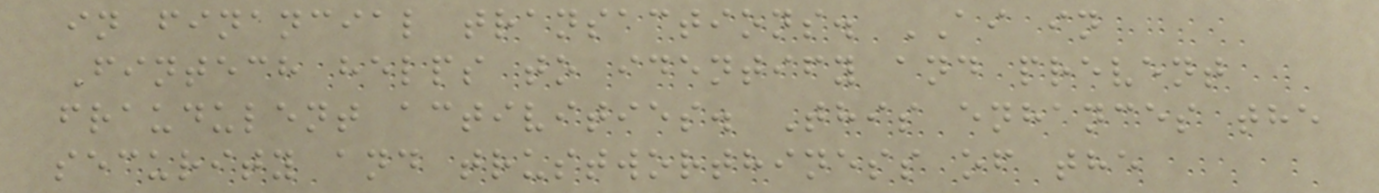in financial transactions. AI in
Fintech helps to identify and prevent
fraudulent activities. This enhances the
security and trustworthiness of the
